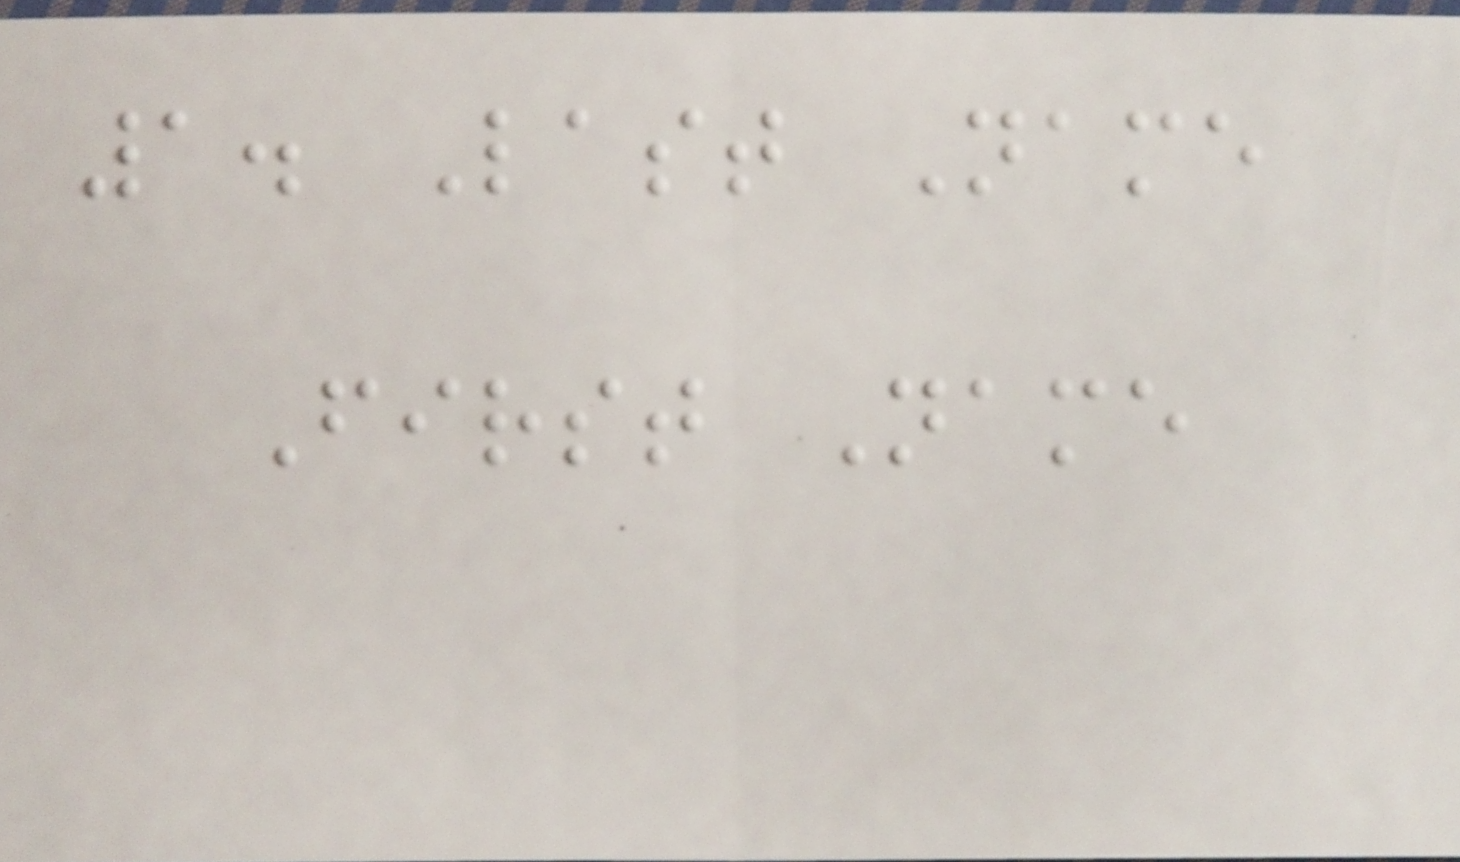1. Last Name
First Name
